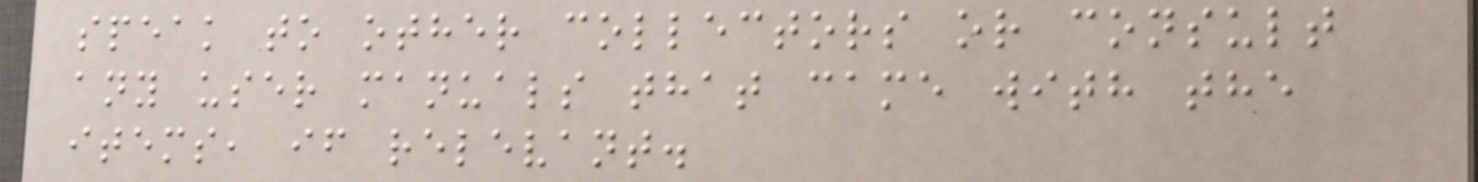speak to other collectors or consult
any user manuals that came with the
items, if relevant.
